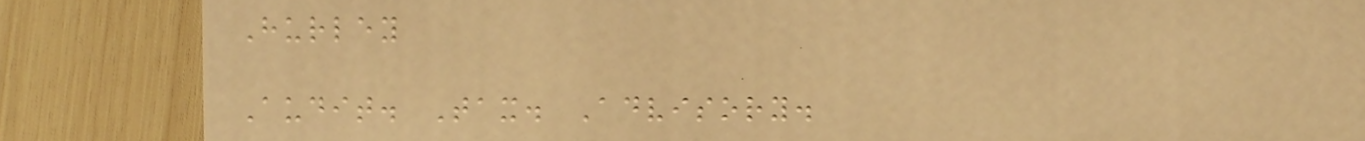Hurley
Audit. Tax. Advisory.
